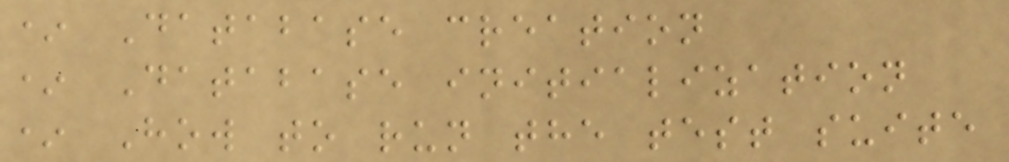* Database creation
* Database initialization
* How to run the test suite
